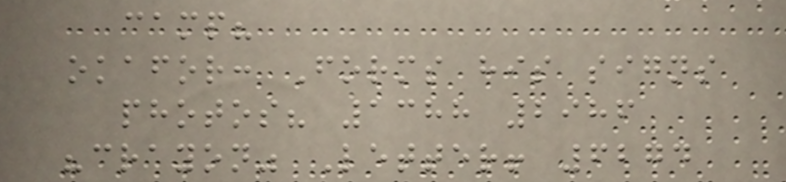camp?
okafor: Forms his signs
photos? 1388 2986
"crayon" Letter! 6274
